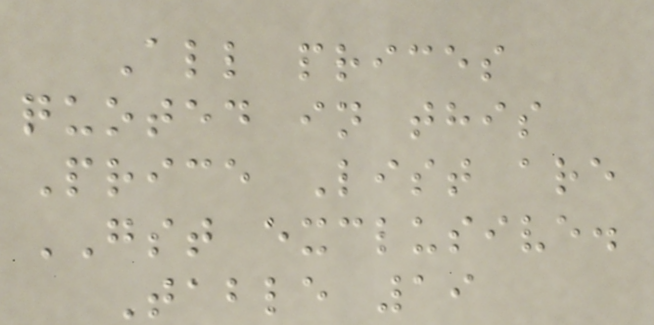All prices
quoted in this
Price List are
GST exclusive.
Table 19
